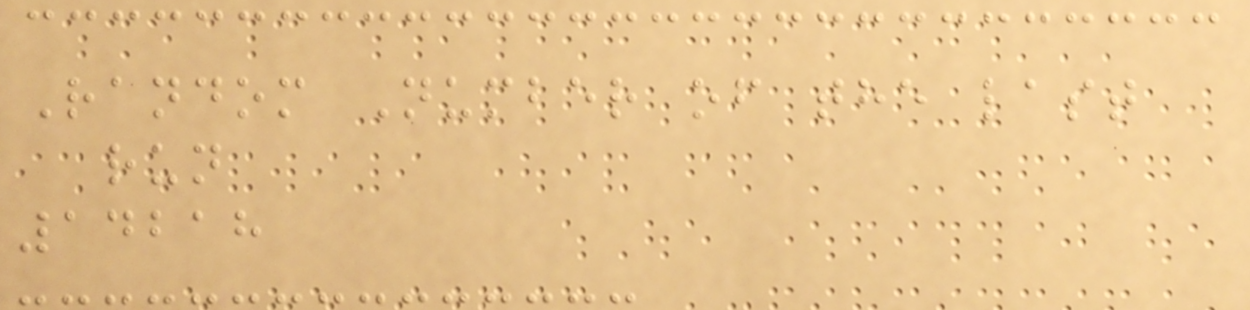Random Number of the last
run
14218
